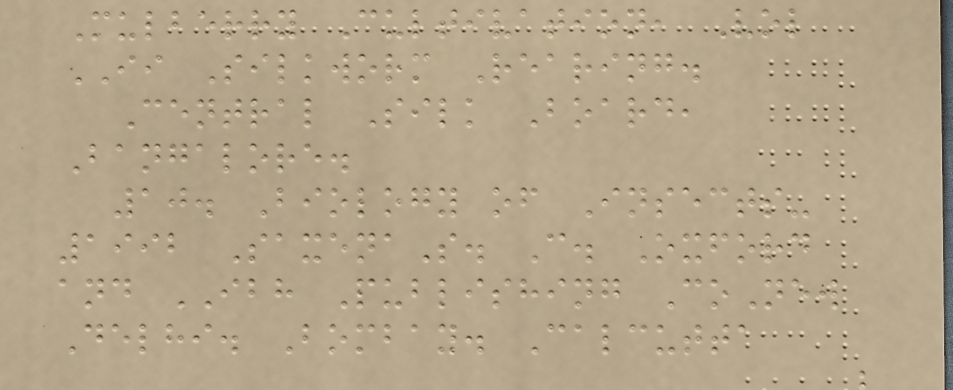Mulberry Cultivation, Vol
II Silkworm Rearing.
Central Silk Board,
Bangalore.
10. Biology of Insects-
1992 SaxenaS. C. Oxford
and IBH Publishing CoNew
Delhi. Bombay. Calcutta
